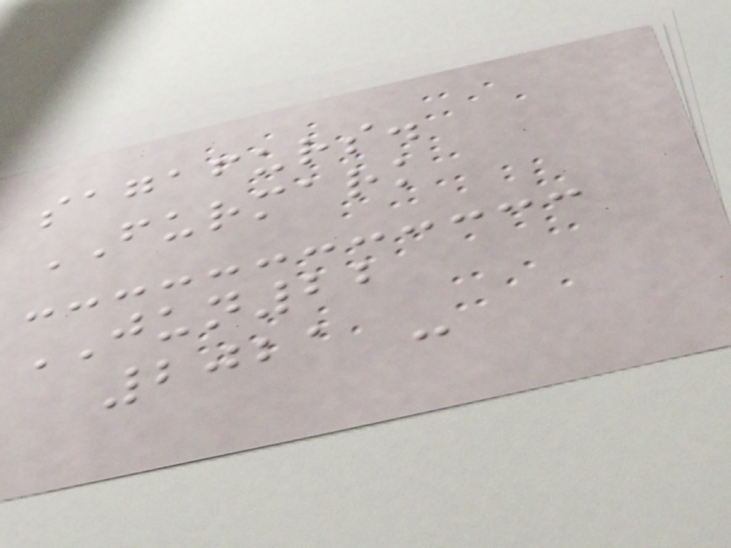sagafurs.
FURMARK
JUN22
2021 -
